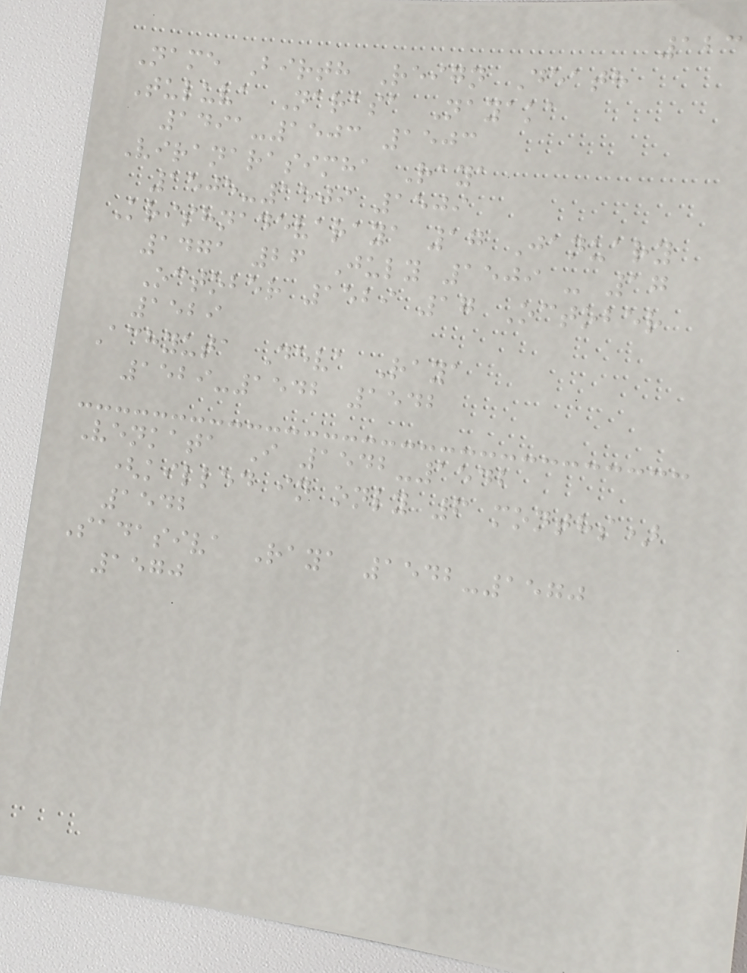123
Name Birth Reign Death
Tuluva Narasa Nayaka
1491-1503 1503
Viranarasimha Raya
1505-1509 1509
Krishnadevaraya 17 January
1471 26 July 1509 - 17
October 1529 17 October
1529
Achyuta Deva Raya
1529-1542 1542
Venkata I 1542-1542
(killed in only 6 months)
1542
Sadasiva Raya 1542-1570
1570
